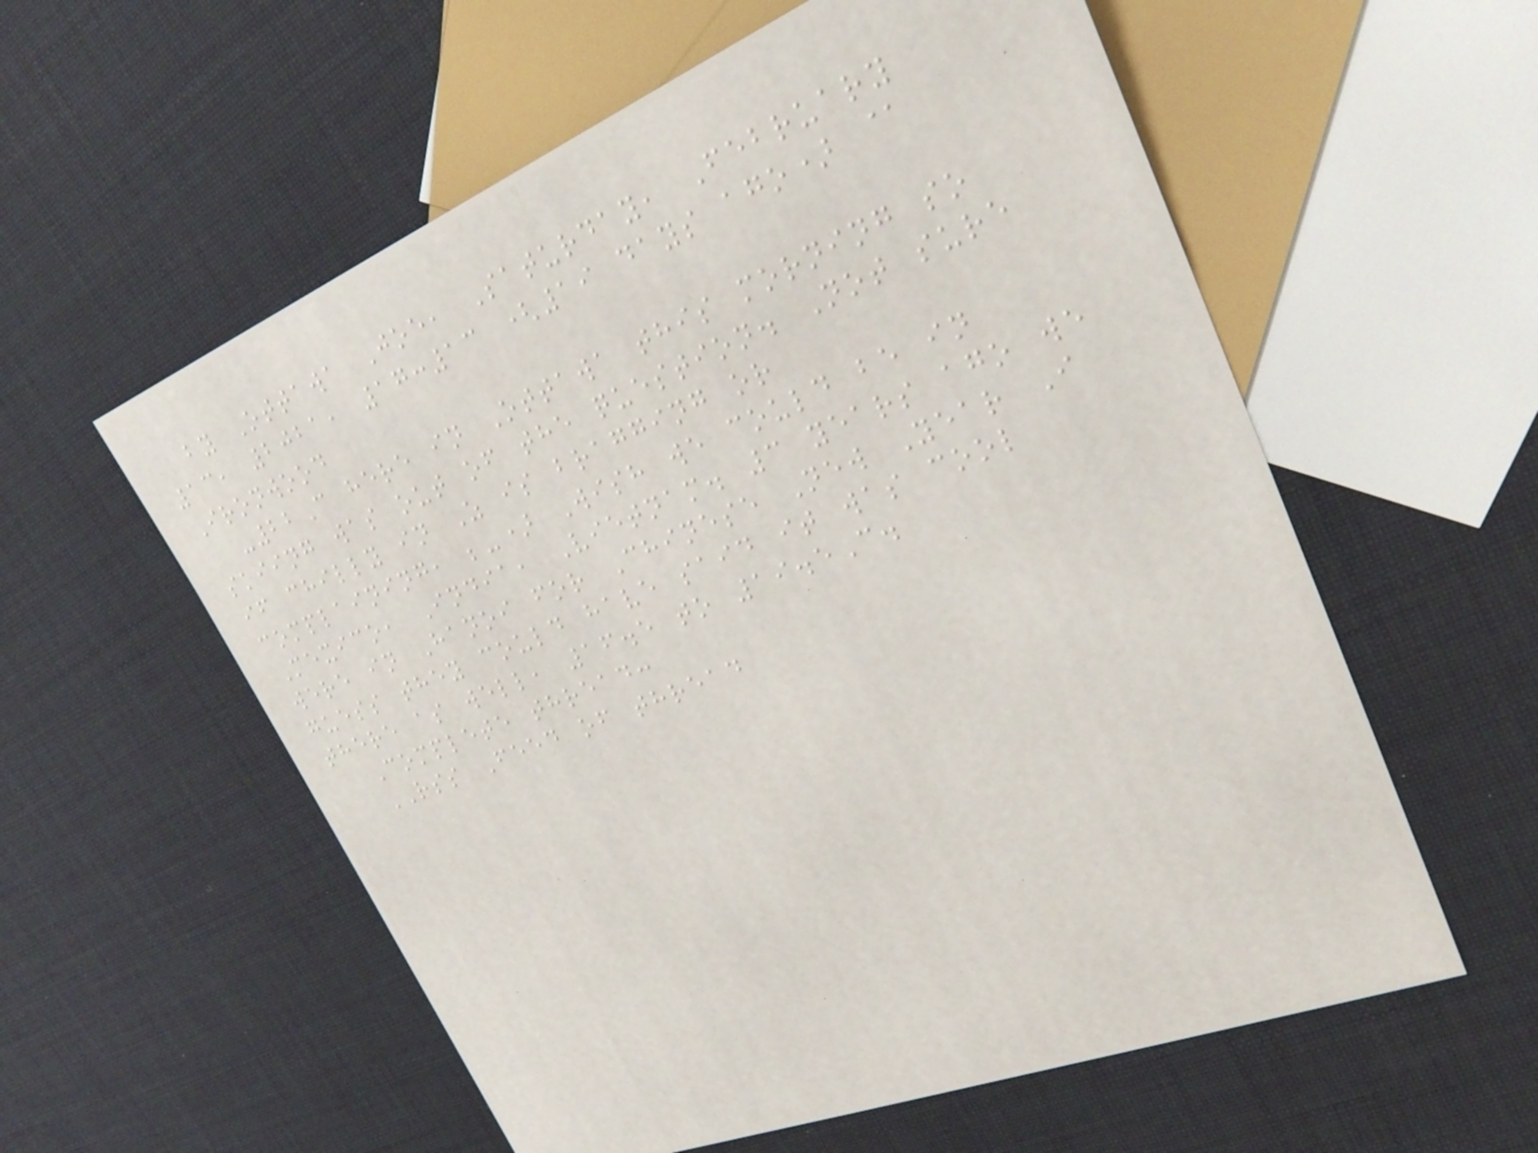by Ottawa Joe, Saturday, February
13, 2021, 17:13 (19 days ago) @
Ironwood
-22C here in Ottawa this morning so
skiing was out of the question. Not sure
if chilly in Z is bragging or
complaining, ;-) Wish we could be in
Mexico, India, Vietnam. 3 years ago we
were in Hanoi for Chinese New Year I
guess they could have said it was cool
there as well, 16.5 to 19.5C.
Complete thread:
RSS Feed of thread
